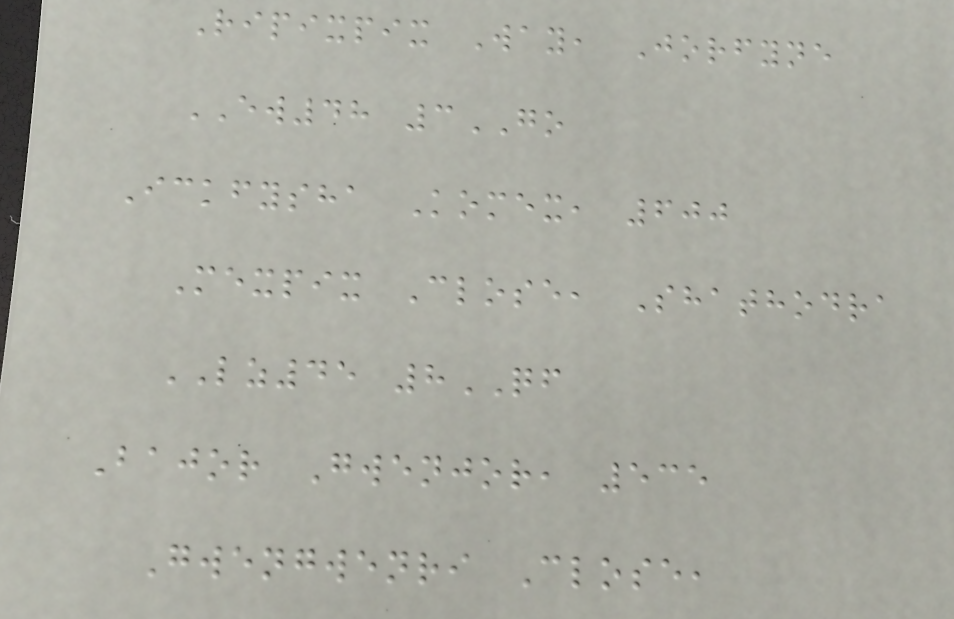Ripixpix Way, Jorfyne
EW48 3GO
Ickfysha Komex, 600
Mexpix Close, Shathodra
LZ45 8QF
Bajor Gwenjor, 535
Gwengwenri Close,
